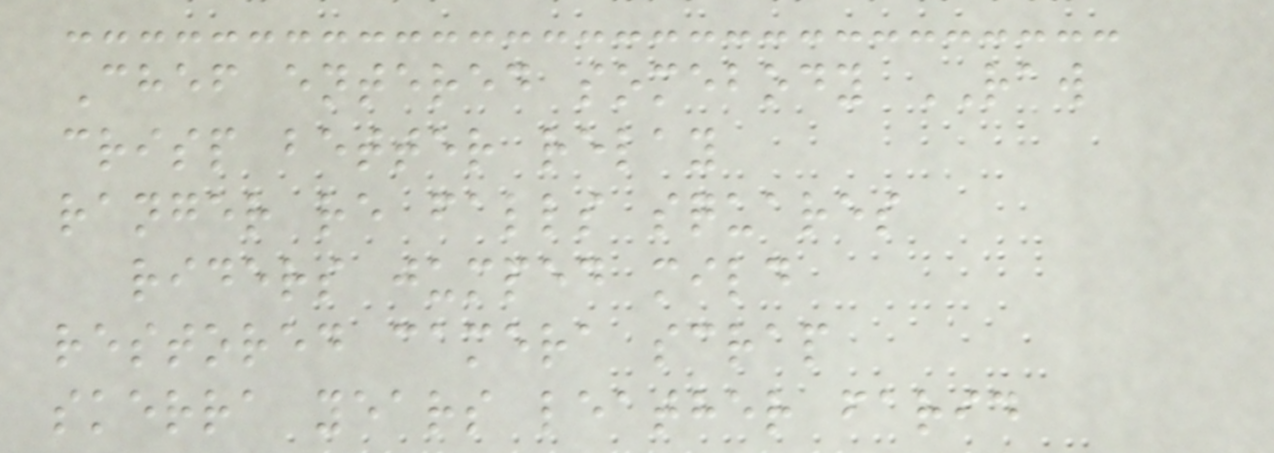Chef entered somebody RAW
crisp better relay
ranger re falls squares
riders jumped mild
restored camera scrap
skerra years leather farid
